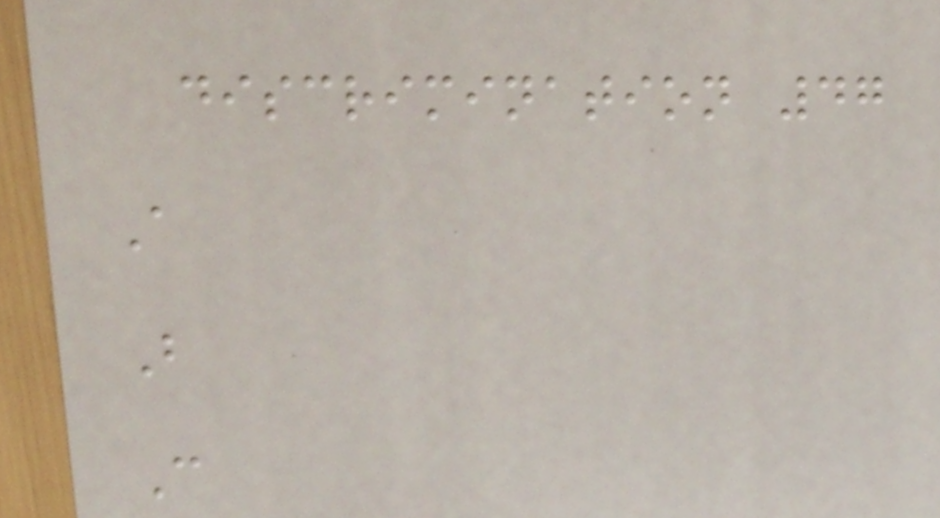discrimination 47
A
B
C
